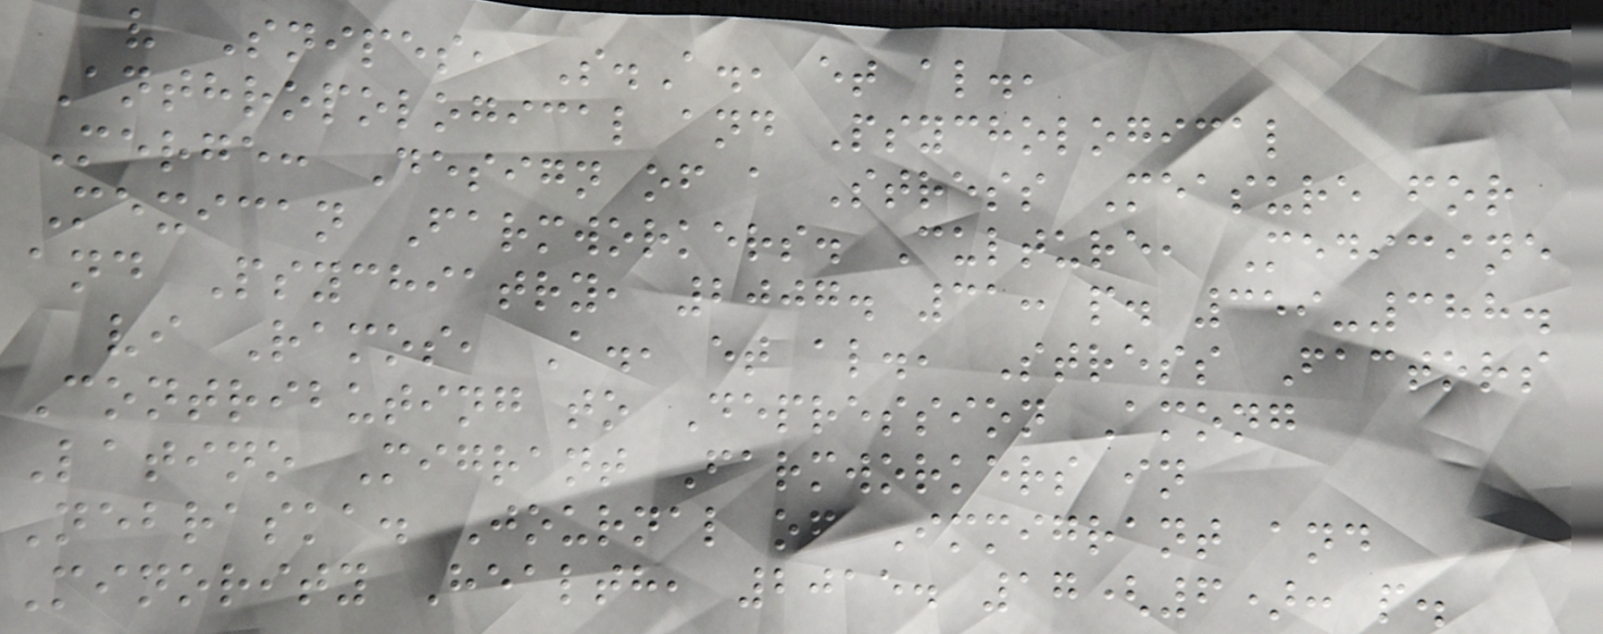v Snipes, S.A., et al.,
Anthropological and Psychological
Merge: Design of a Stress Measure for
Mexican Farmworkers. Culture, Medicine
and Psychiatry, 2007. 31: p. 359-388.
vi Ramos, A., et al., Stress Factors
Contributing to Depression Among
Latino Migrant Farmworkers in
Nebraska. Journal of Immigrant and
Minority Health, 2015. 17(6): p.
